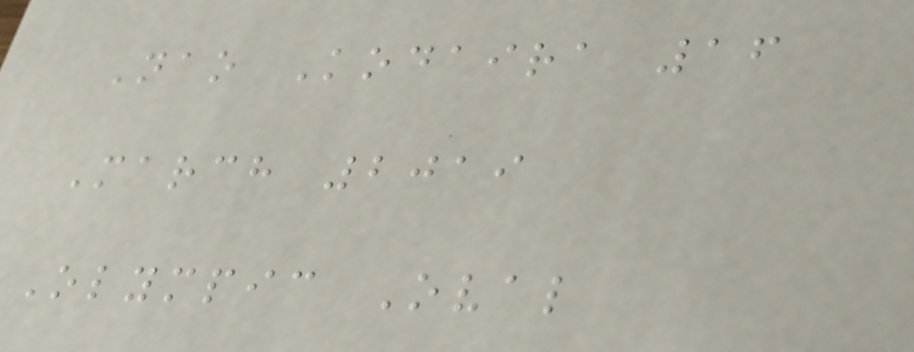Nao Kodaira 16
March 2019
Olympic Oval
